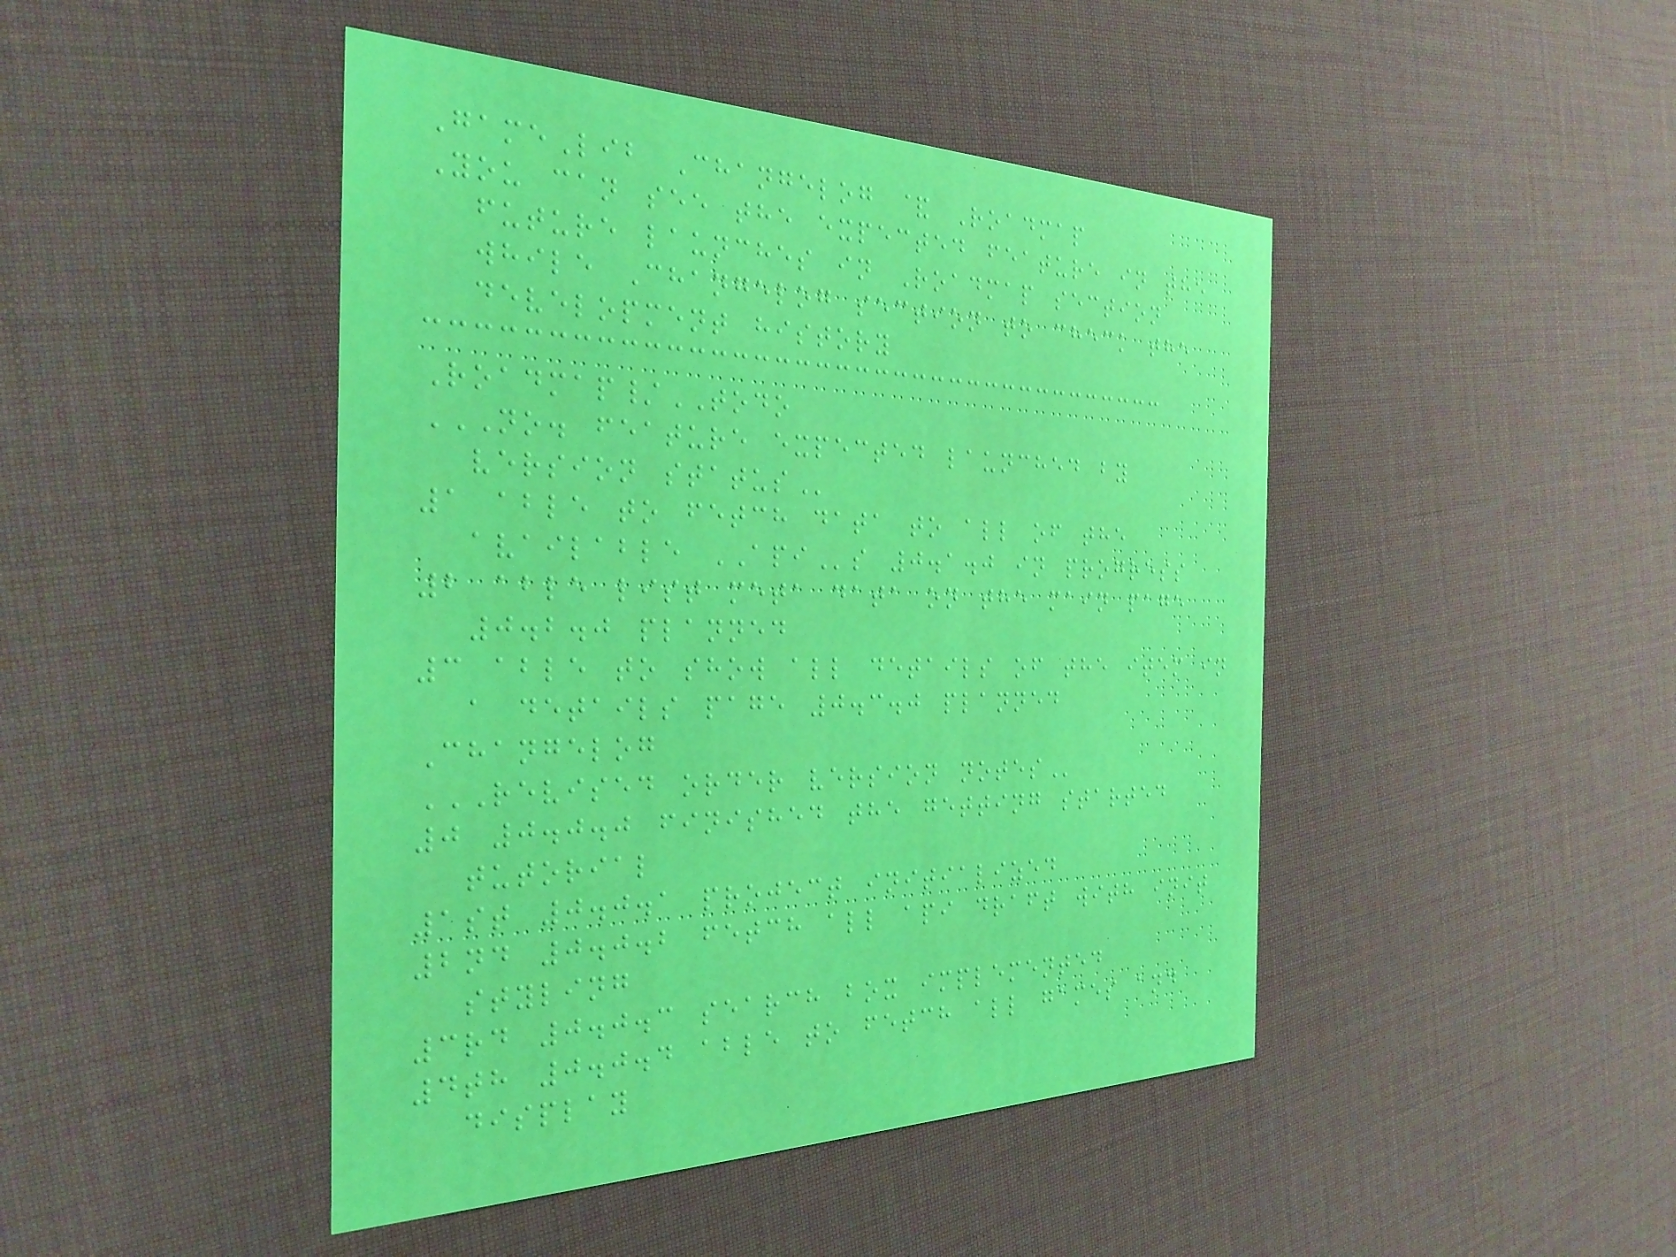GameLib Changelog & Roadmap
You can see the expected feature in the
future launches in Roadmap section
while Changelog section to check the
development history
Roadmap/TODO
NO. FEATURE EXPECTED LAUNCHED BY
VERSION STATUS
1 able to fetch data to all of the
available APIs 0.1.0 in progress
2 able list meta data on the main page
0.2.0 planned
3 able to show all details of the item in
a details page 0.3.0 planned
Changelog
REVISED ORDER VERSION NOTES
0 0.0.0 finished the getting started
tutorial
1st 0.0.1 project initialized
2nd 0.0.2 fetch all api draft with init
styling
3rd 0.0.3 search box implemented
4th 0.0.4 able to fetch all games and
display
